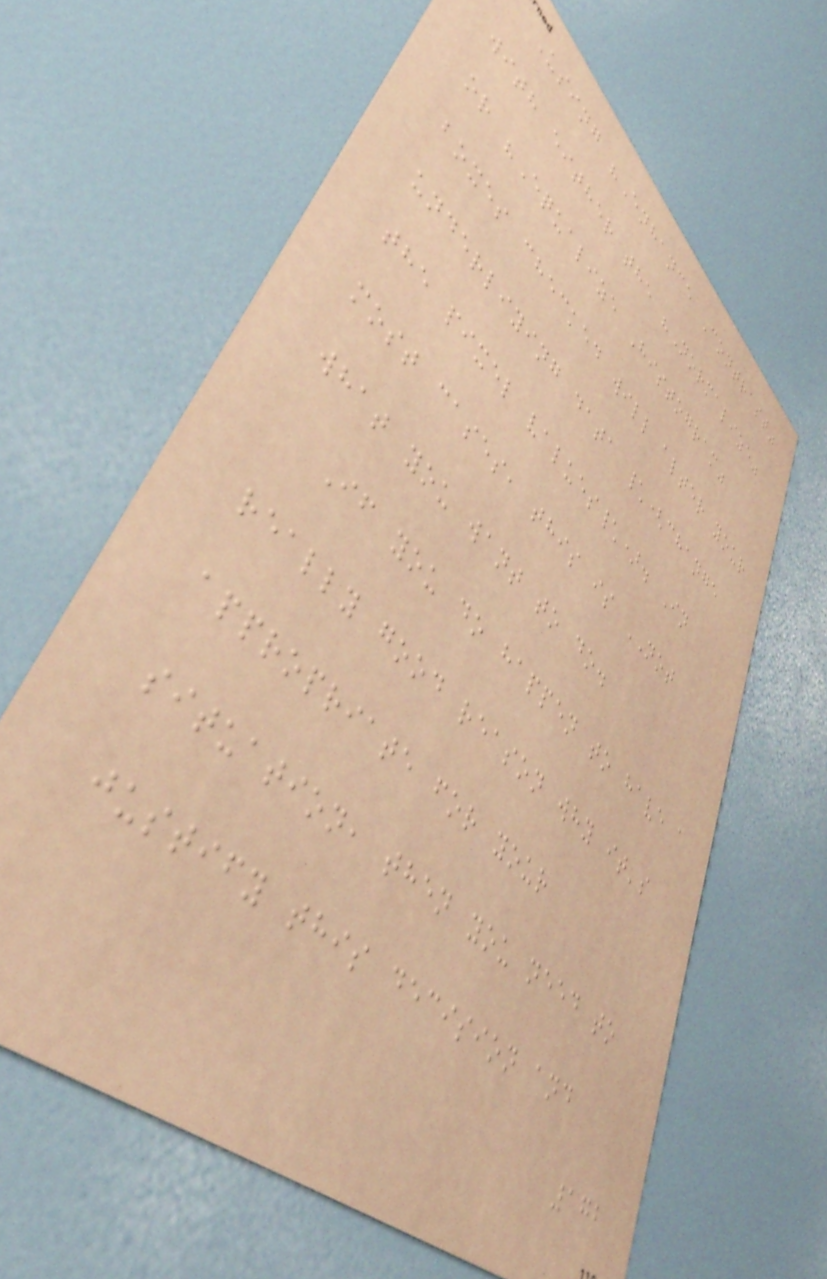Using "Enhance Contrast"
with either the "Normalize"
or "Equalize Histogram"
boxes checked will alter your
underliying data \(change
the pixel values\). In
most cases, this is NOT
what you want to do.
If you do happen to have a
really good reason why it's
appropriate for your
situation, then you need to
justify this decision and
172
